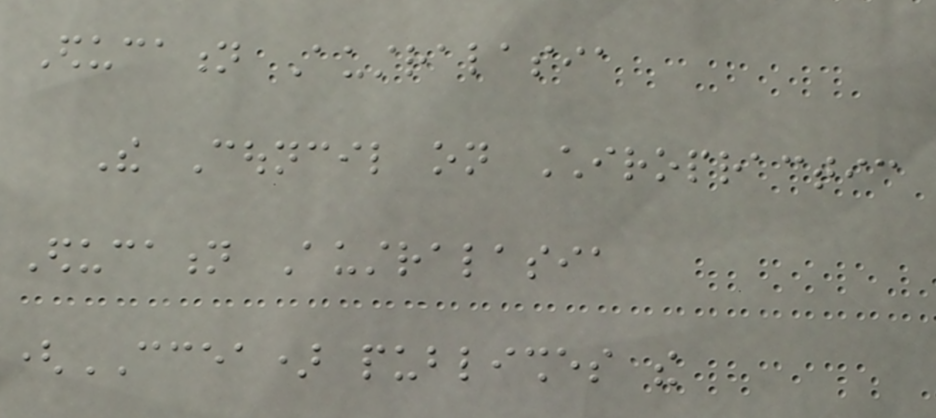Education Australasia
The Council on Chiropractic
Education Australasia
(CCEA) publishes the
